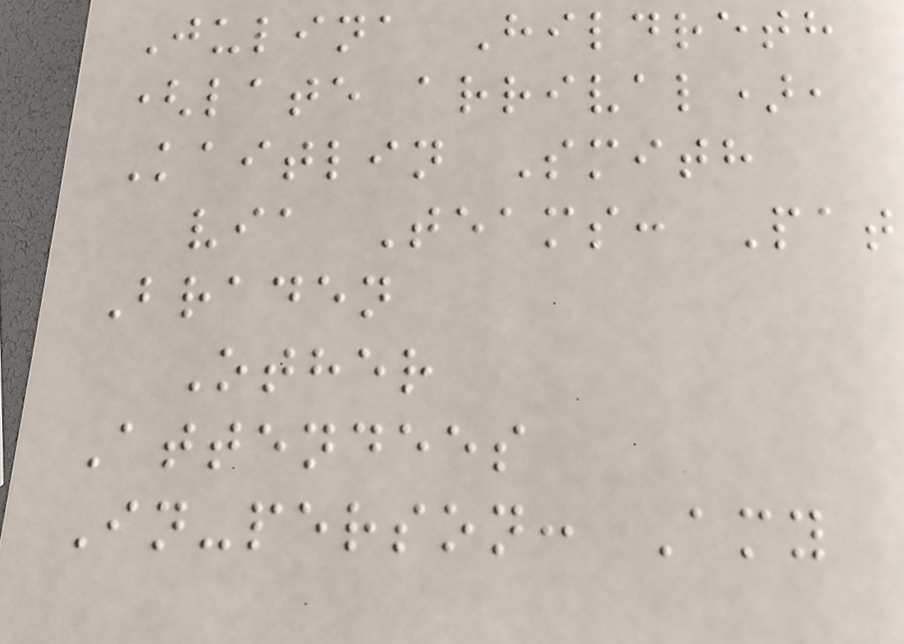Julina Hildreth
(late arrival),
Kaitlin Smith
via Teams: Pat
Braden
Other
Attendees
In-person: Amy
